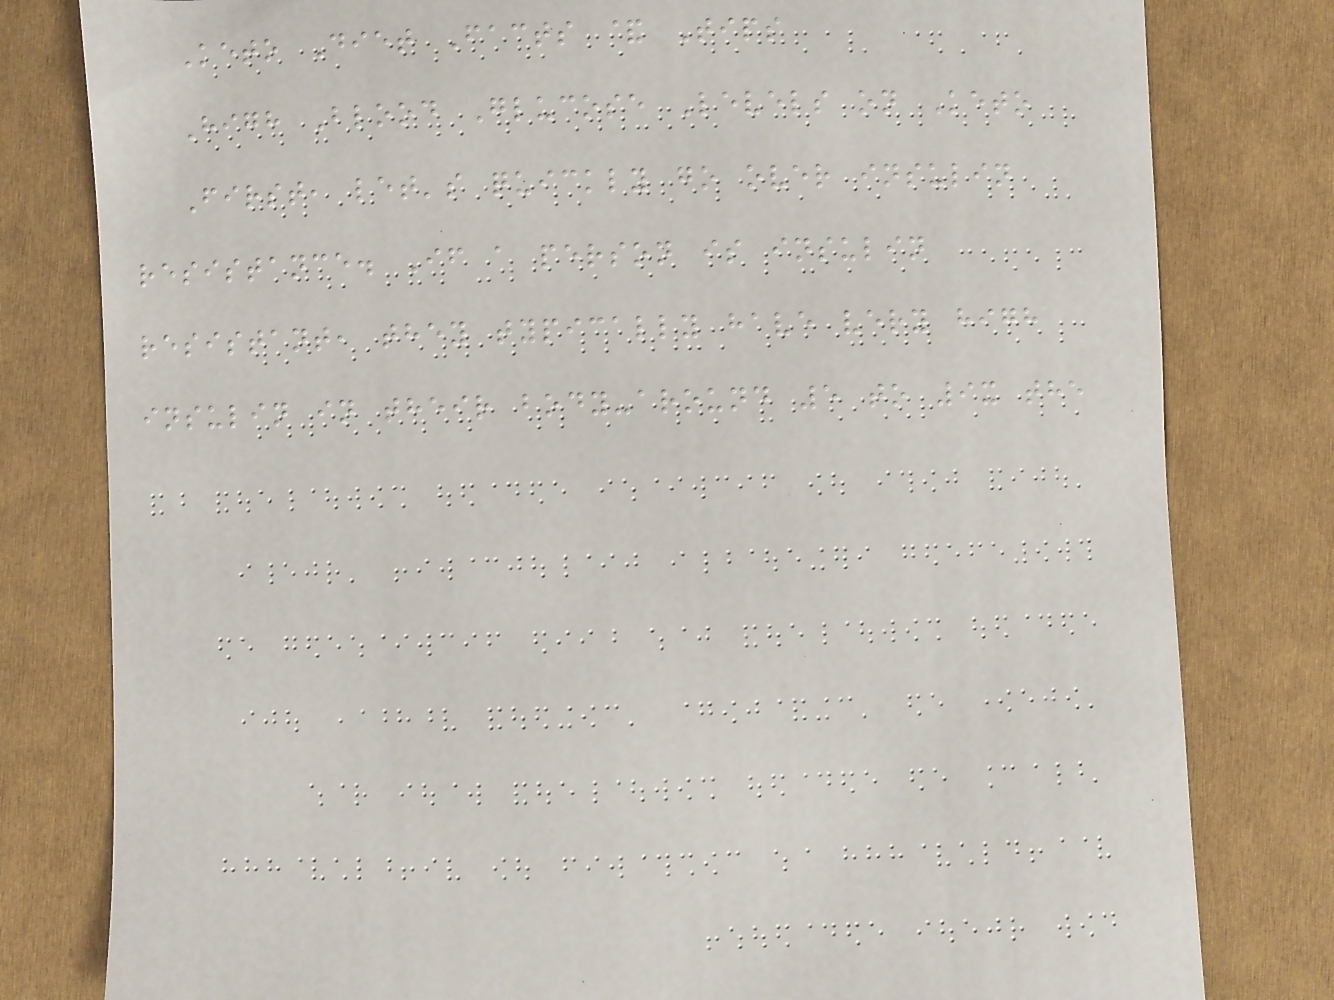Keto Diet Facts & Tips
High Blood Glucose Levels on Keto
First, let's quickly go over insulin
resistance. If a person is insulin
resistant, they typically have very high
insulin in their body-around 5 to 9x the
